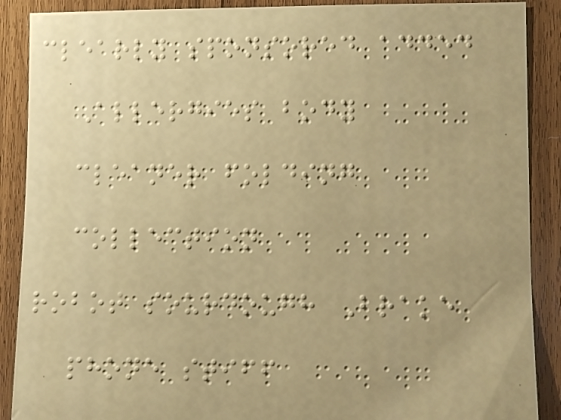clearly sponsored added
Allergies body
cleaner folding
collection
robot sourdough Brake
phone stiff
